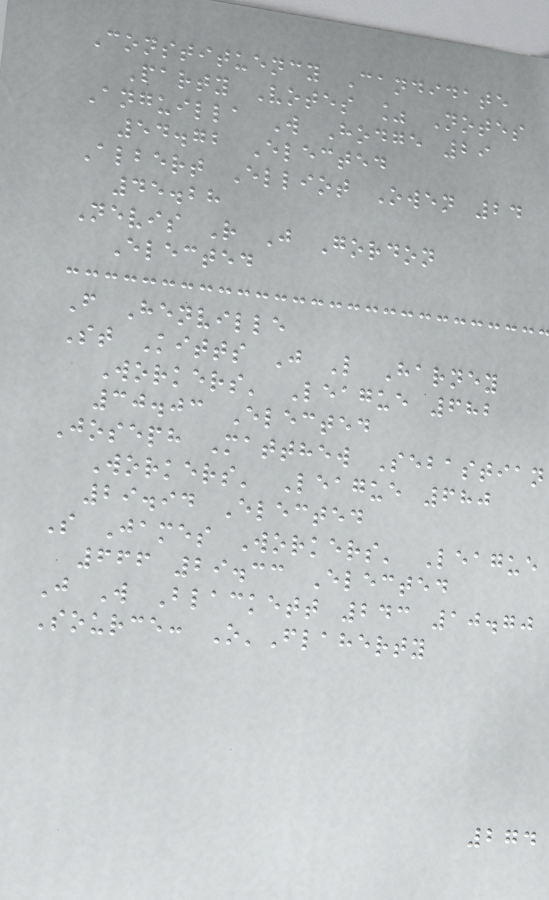Constituency Candidate
Party Votes % Notes
Anguilla W Hodge 29
54.72 Elected
Albert Elliot Owen 24
45.28
Nevis R J Gordon
Elected
F Henville
St Kitts J L Harney
Workers' League 682
30.03 Elected
Joseph Matthew Sebastian
Workers' League 680
29.94 Elected
S James Workers' League
666 29.33 Elected
J W Blackett 243 10.70
Source: O'Flaherty
274
